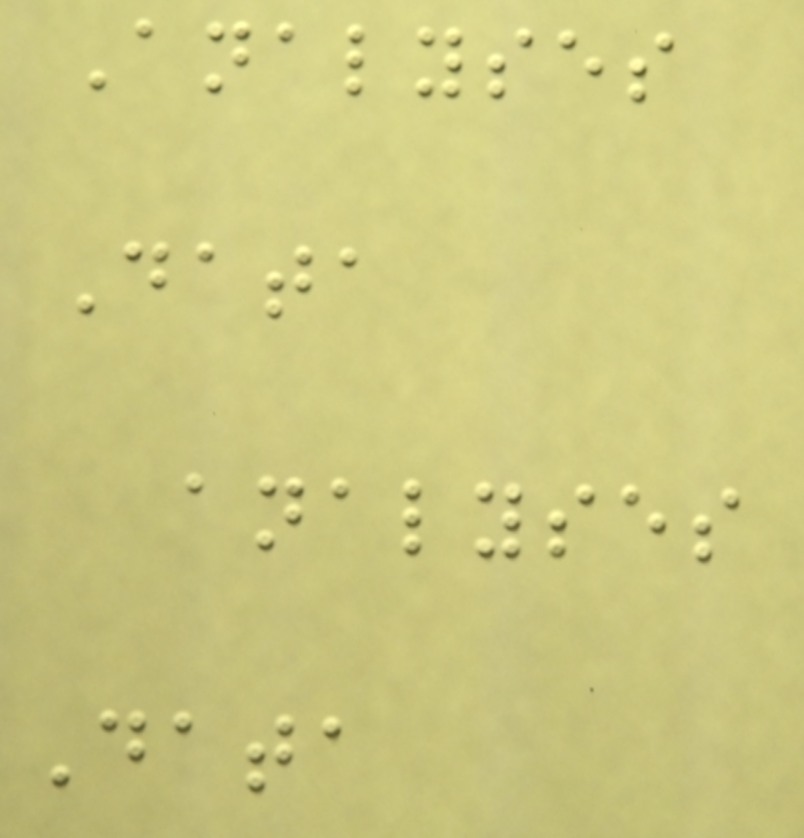Analyses
Data
analyses
Data
